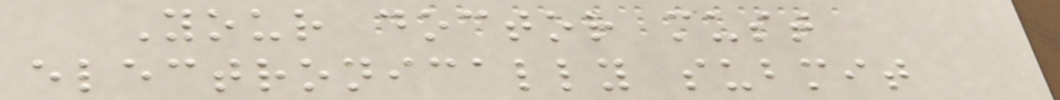Your doctor must
electronically submit
